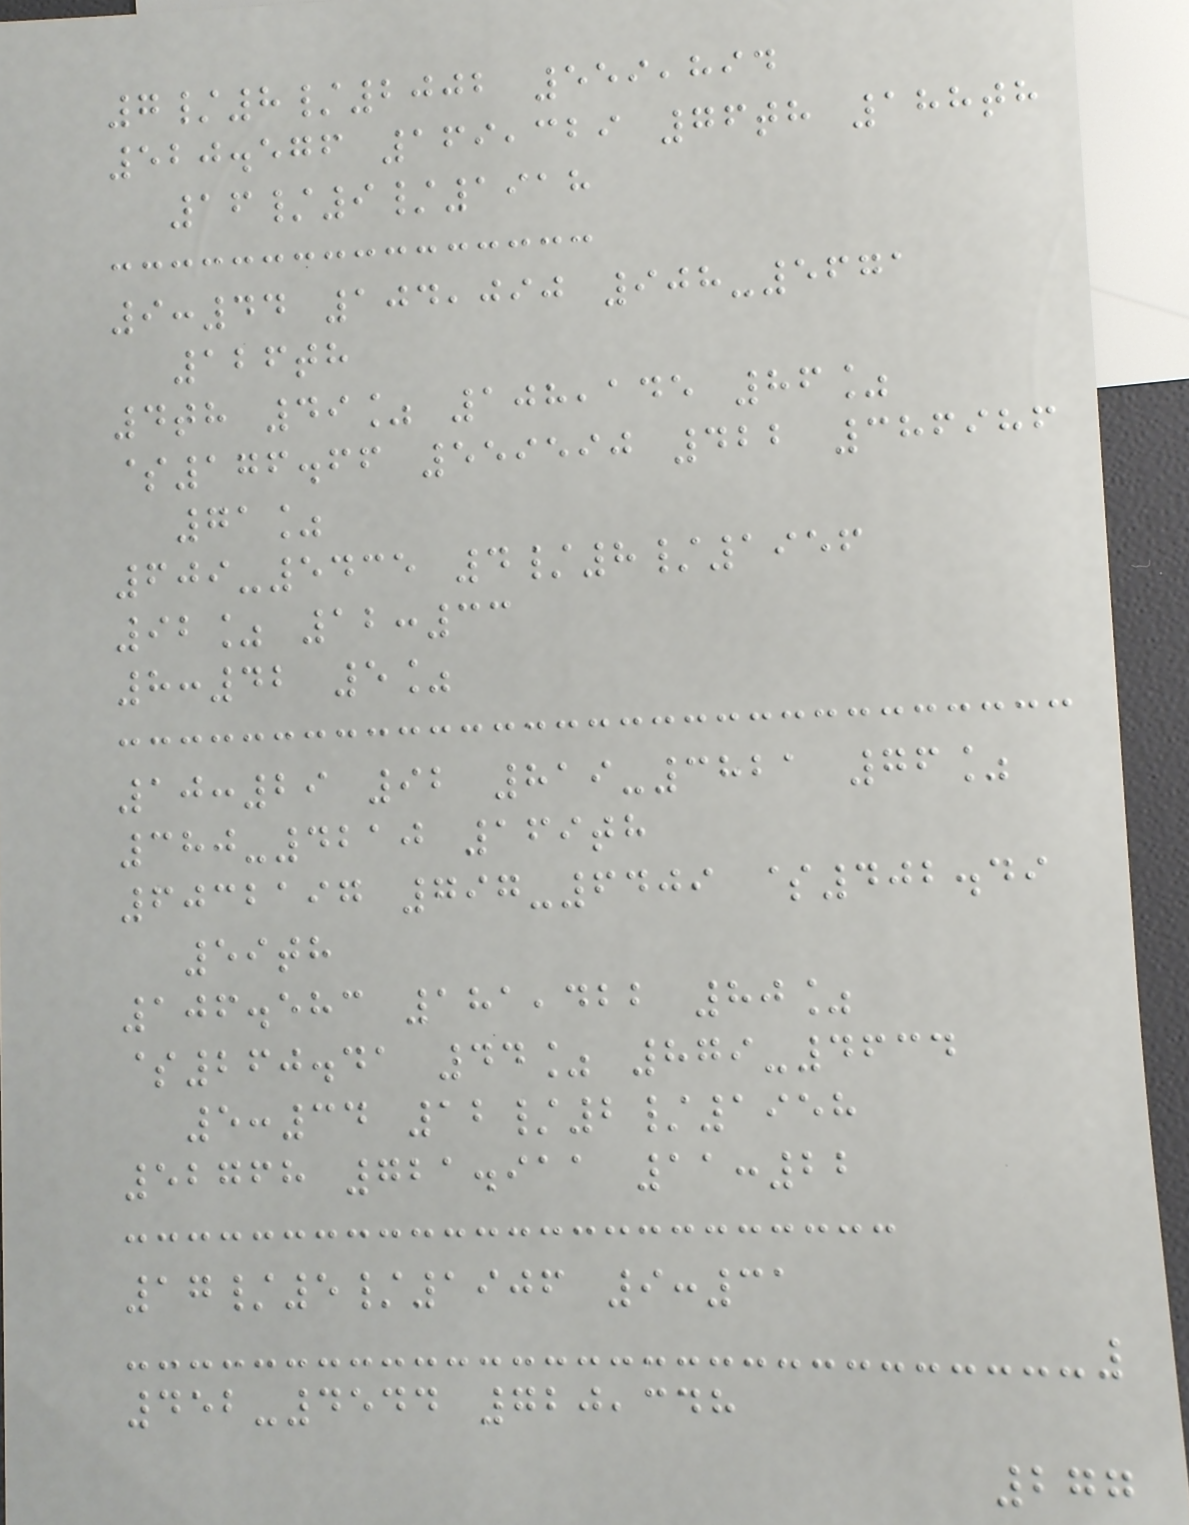7/8/2002 559,894
520.576 169,329 76th 188th
16/9/1918
9:44 104,090 908-5671
126th
4th 49% 108,145 86%
$176.66 559590 422 386986
71%
609-5435 4/8/1956
92% 12:33
8:42 5%
10:29 92 819-3821 76%
380-4210 169th
6032197 797-6409 $402.49
59th
106.583 181,422 80%
$260.41 44% 879-4634
5:34 12/2/1958
52768 721.911 11:22
17/5/1906 9:31
452-4544 720,348
277
